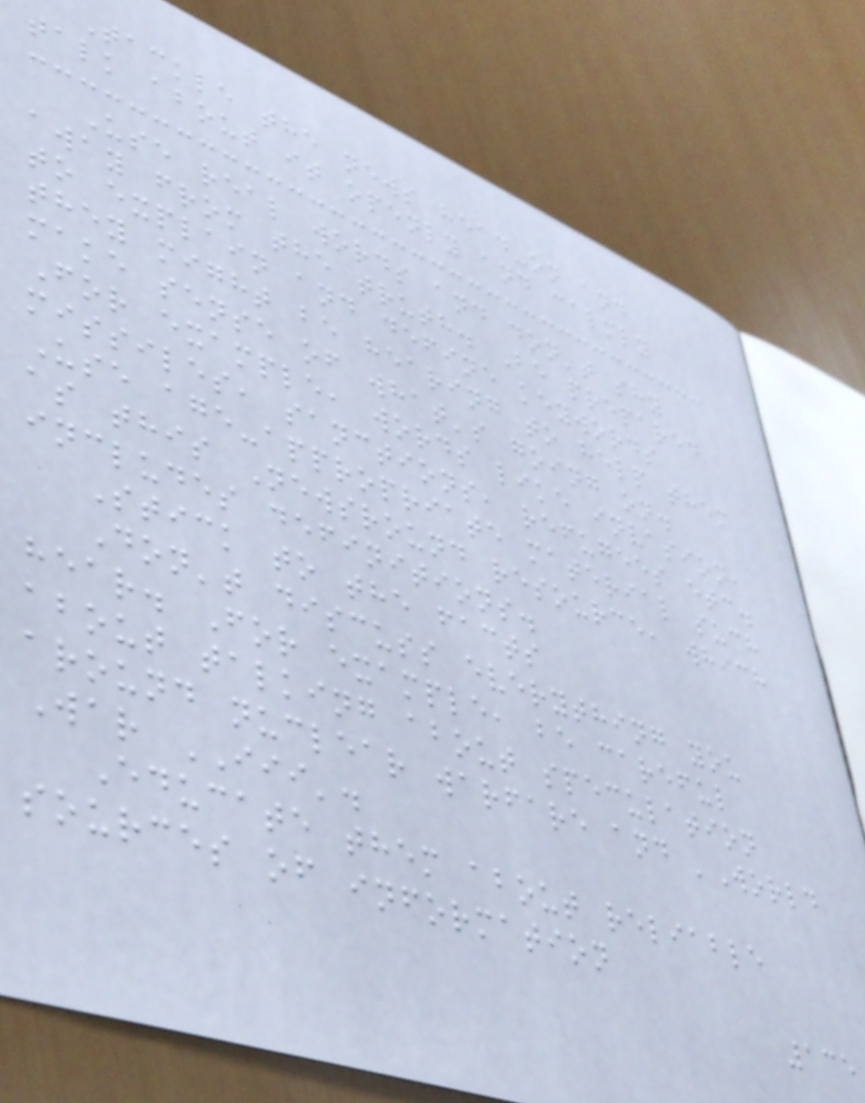Tackle the news head-on and
talk about it openly and calmly
Use real words and don't shy
away from the truth. Be prepared
to explain and define keywords
they might be hearing to help them
make sense of what's going on.
For example, words like invasion,
missiles, sanctions, refugees etc.
Use age-appropriate material such
as this Newsround resource, which
includes definitions.
Stick to the facts
Don't discuss everything you
hear. For example, be careful
about talking about speculation
around nuclear warfare and 'World
War III'.
Educate them about reliable
sources of information
135
